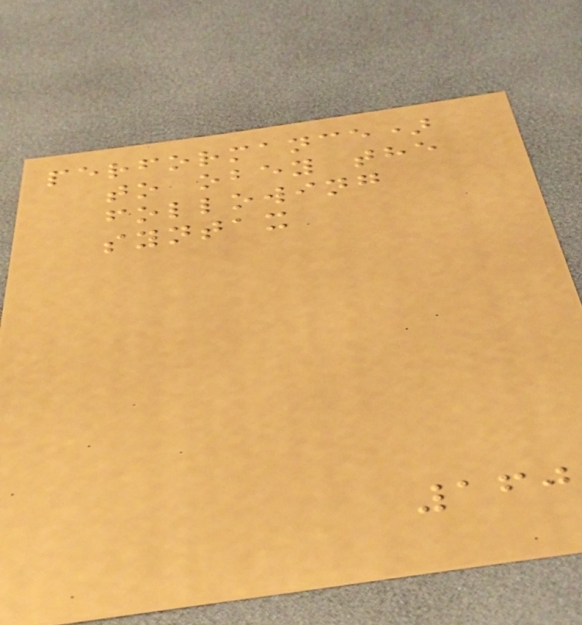performance)
to obey the
following
syntax
160
